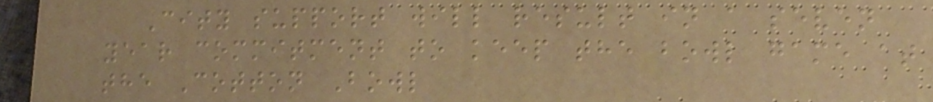City support will result in a seven
year commitment to keep the bowl game at
the Cotton Bowl
